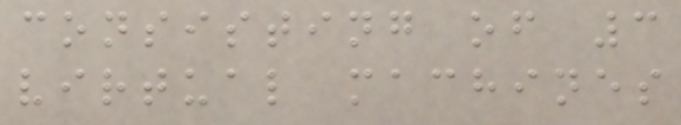consisting of 3
virtual machines
